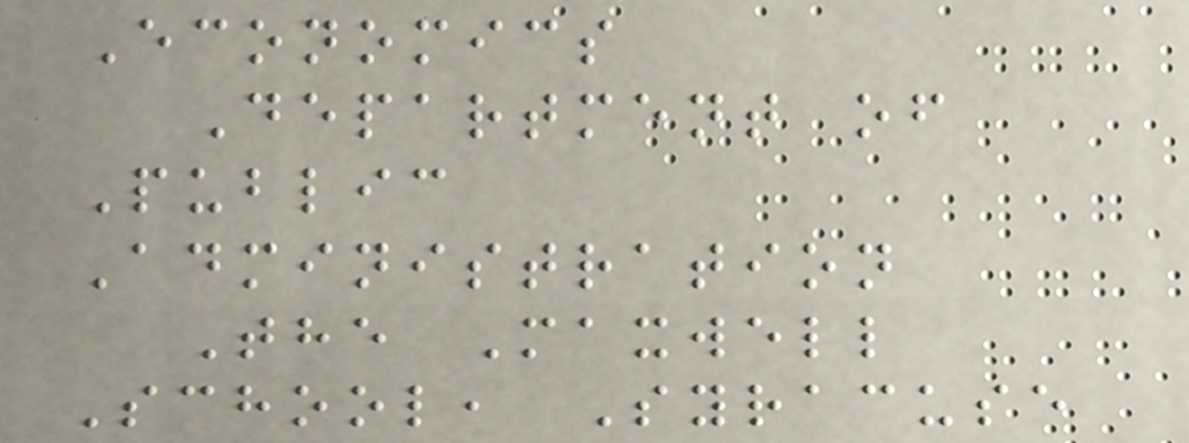Economics
Department of
Public
Administration
The Maxwell
School, Syracuse
